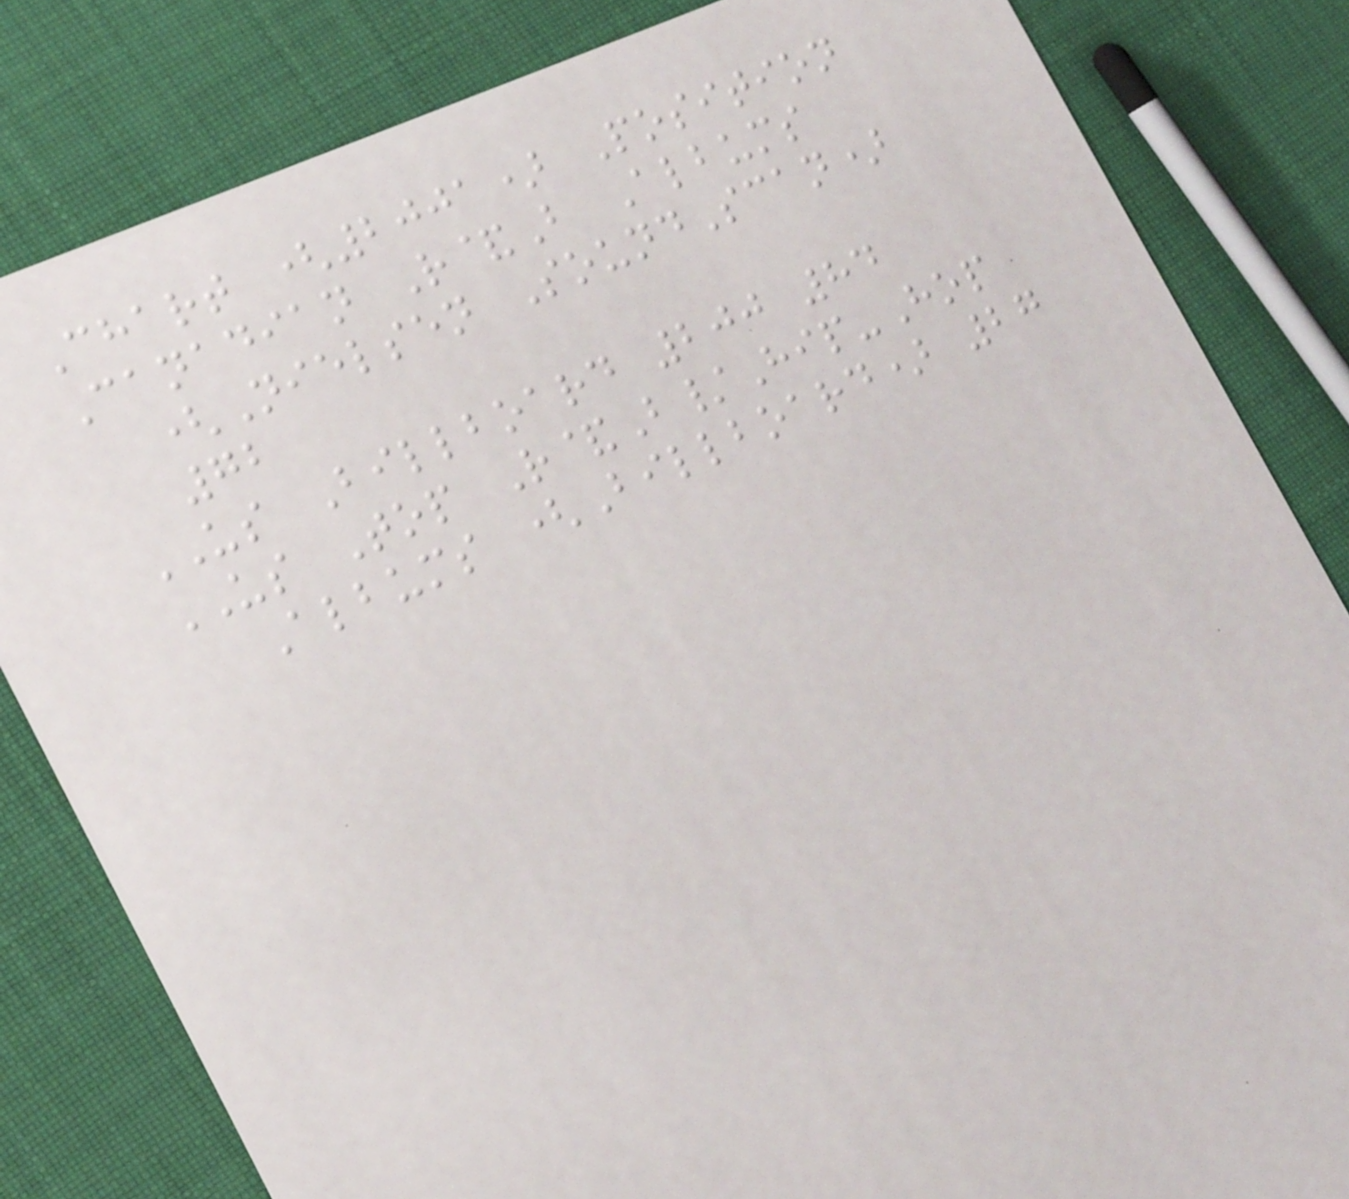Chart (2001) Position
Canadian R&B Albums
(Nielsen SoundScan)
72
US Billboard 200 84
US Top R&B/Hip-Hop
Albums (Billboard) 27
